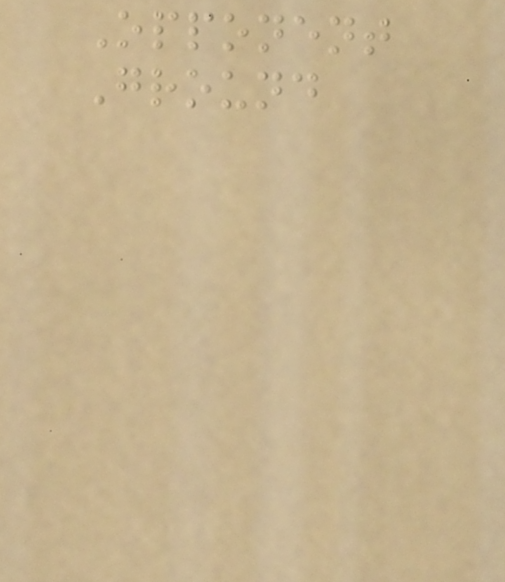Opponent
Ground
